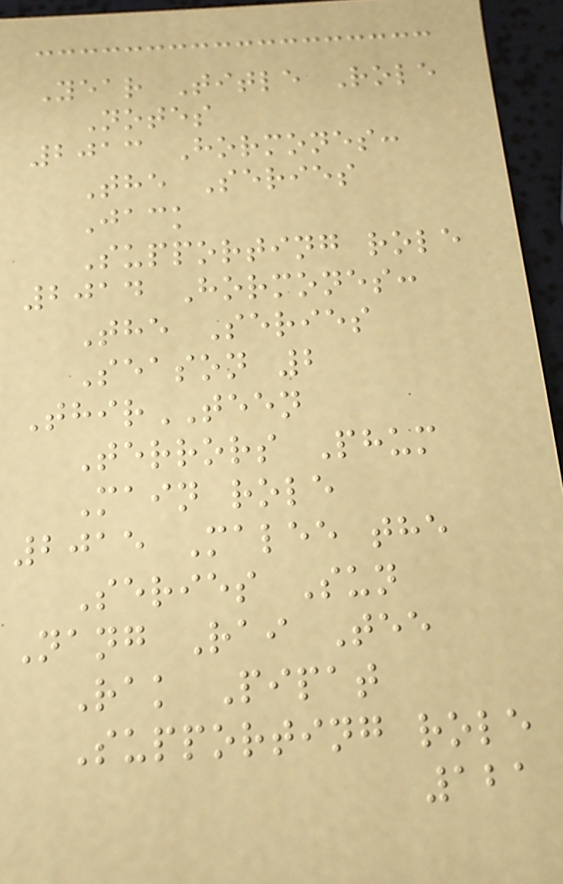Year Title Role
Notes
2013 Hormones:
The Series
Jack
Supporting role
2014 Hormones:
The Series
Season 2
ThirTEEN
Terrors Phum
Main role
2015 Malee the
Series Sun
Nang Rai Tee
Rak Pipat
Supporting role
121
